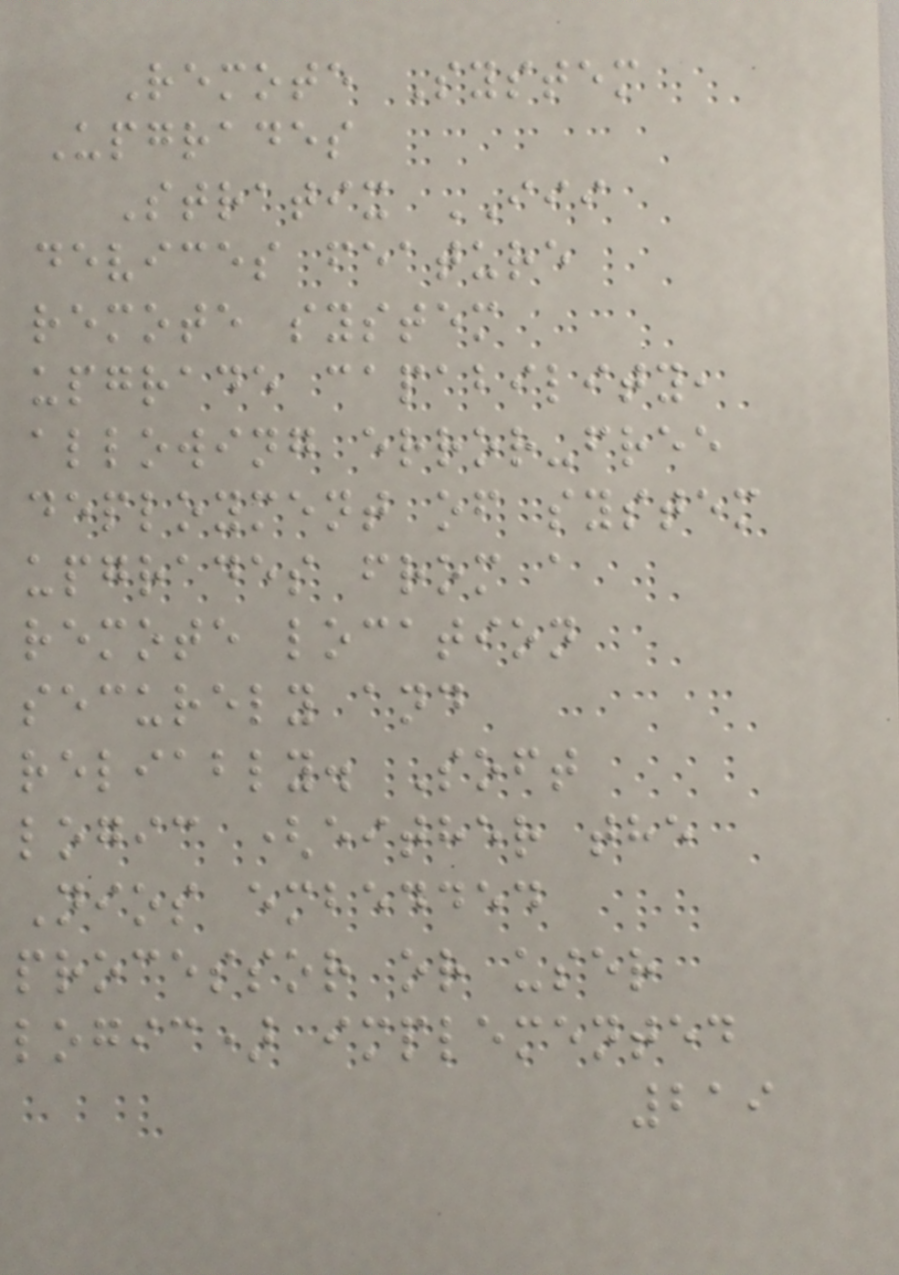Remote System
Upgrades
Stratix III
devices feature
remote system
upgrade capability,
allowing error-free
deployment of system
upgrades from a
remote location
securely and
reliably. Soft
logic (either the
Nios embedded
processor or user
logic) implemented
219
